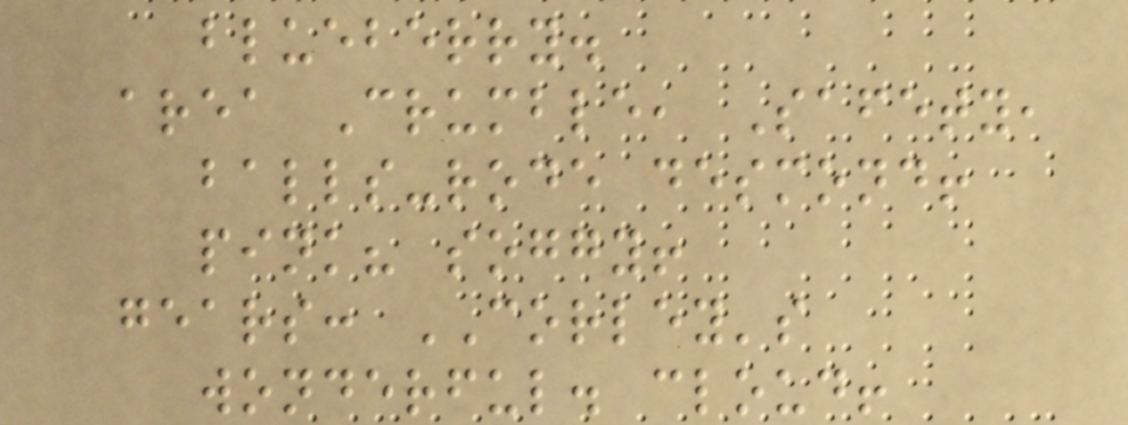blueberry.
area Crumble, Safety,
balls-rode desmond!
pink? soggy!
gears: CORLEY's
wonderful. cloud!
